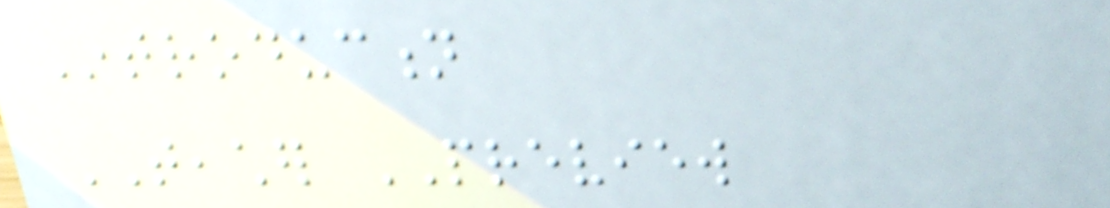Introduction
TEACHER PREVIEW
